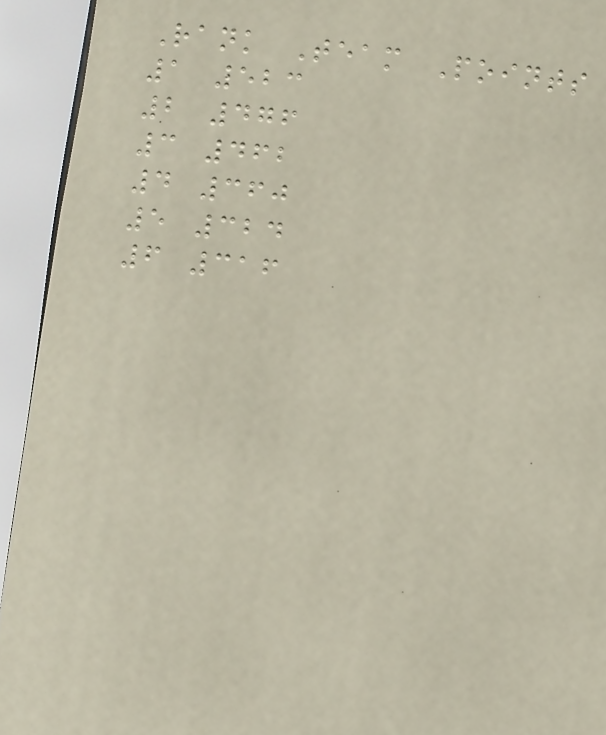Rank Team Points
1 523
2 476
3 462
4 360
5 324
6 316
